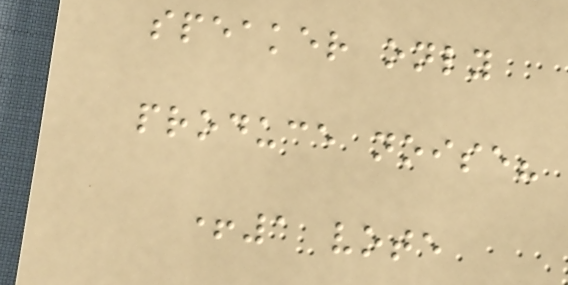speaker only
produce noise?
+1 vote
